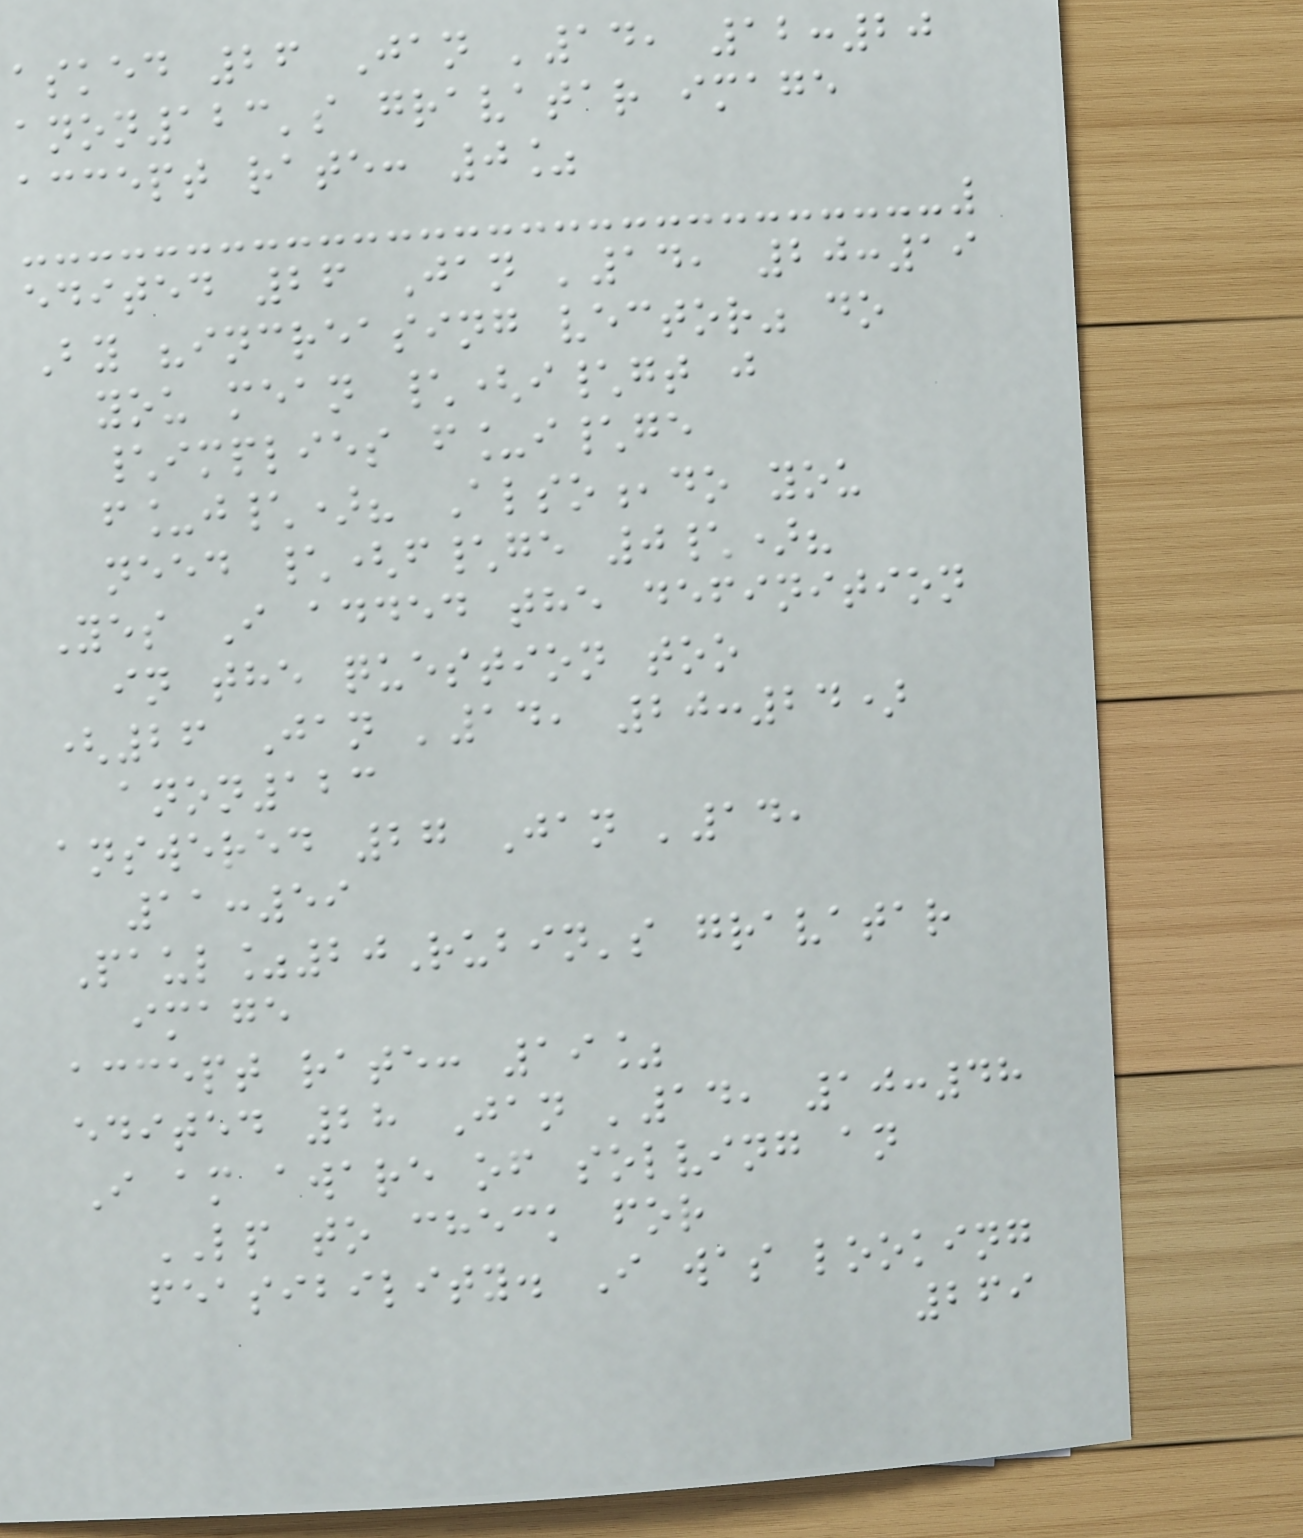asked 26 Jan '14, 12:20
anon123's gravatar image
accept rate: 0%
edited 26 Jan '14, 20:19
By "increasing vector" do
you mean \(i\gt j
\implies f_i\ge
f_j\)? Also,do you
need \(f\ge 0\)?
Yes I added the definition
in the question too
(26 Jan '14, 20:24)
anon123
answered 27 Jan '14,
11:59
Paul%20Rubin's gravatar
image
accept rate: 19%
edited 28 Jan '14, 10:48
I am aware of solving an
LP to check for
feasibility. I was looking
269
